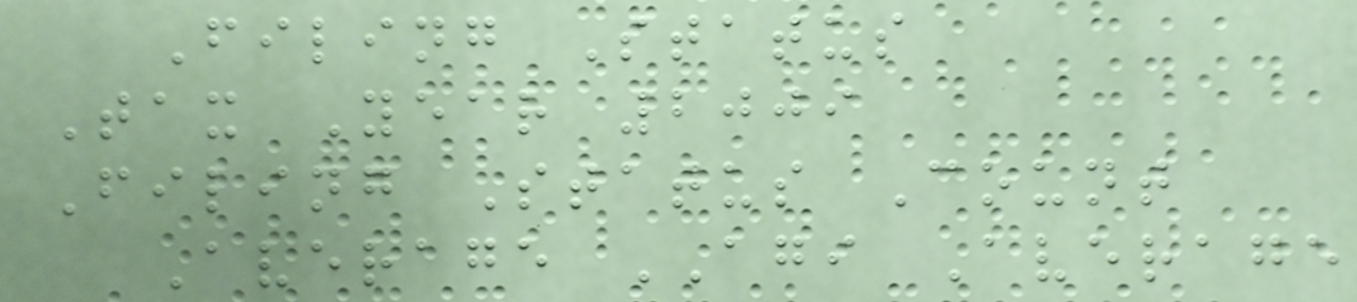Filing Status
Tax Year 2009
Filing Status Count
Average AGI Average
